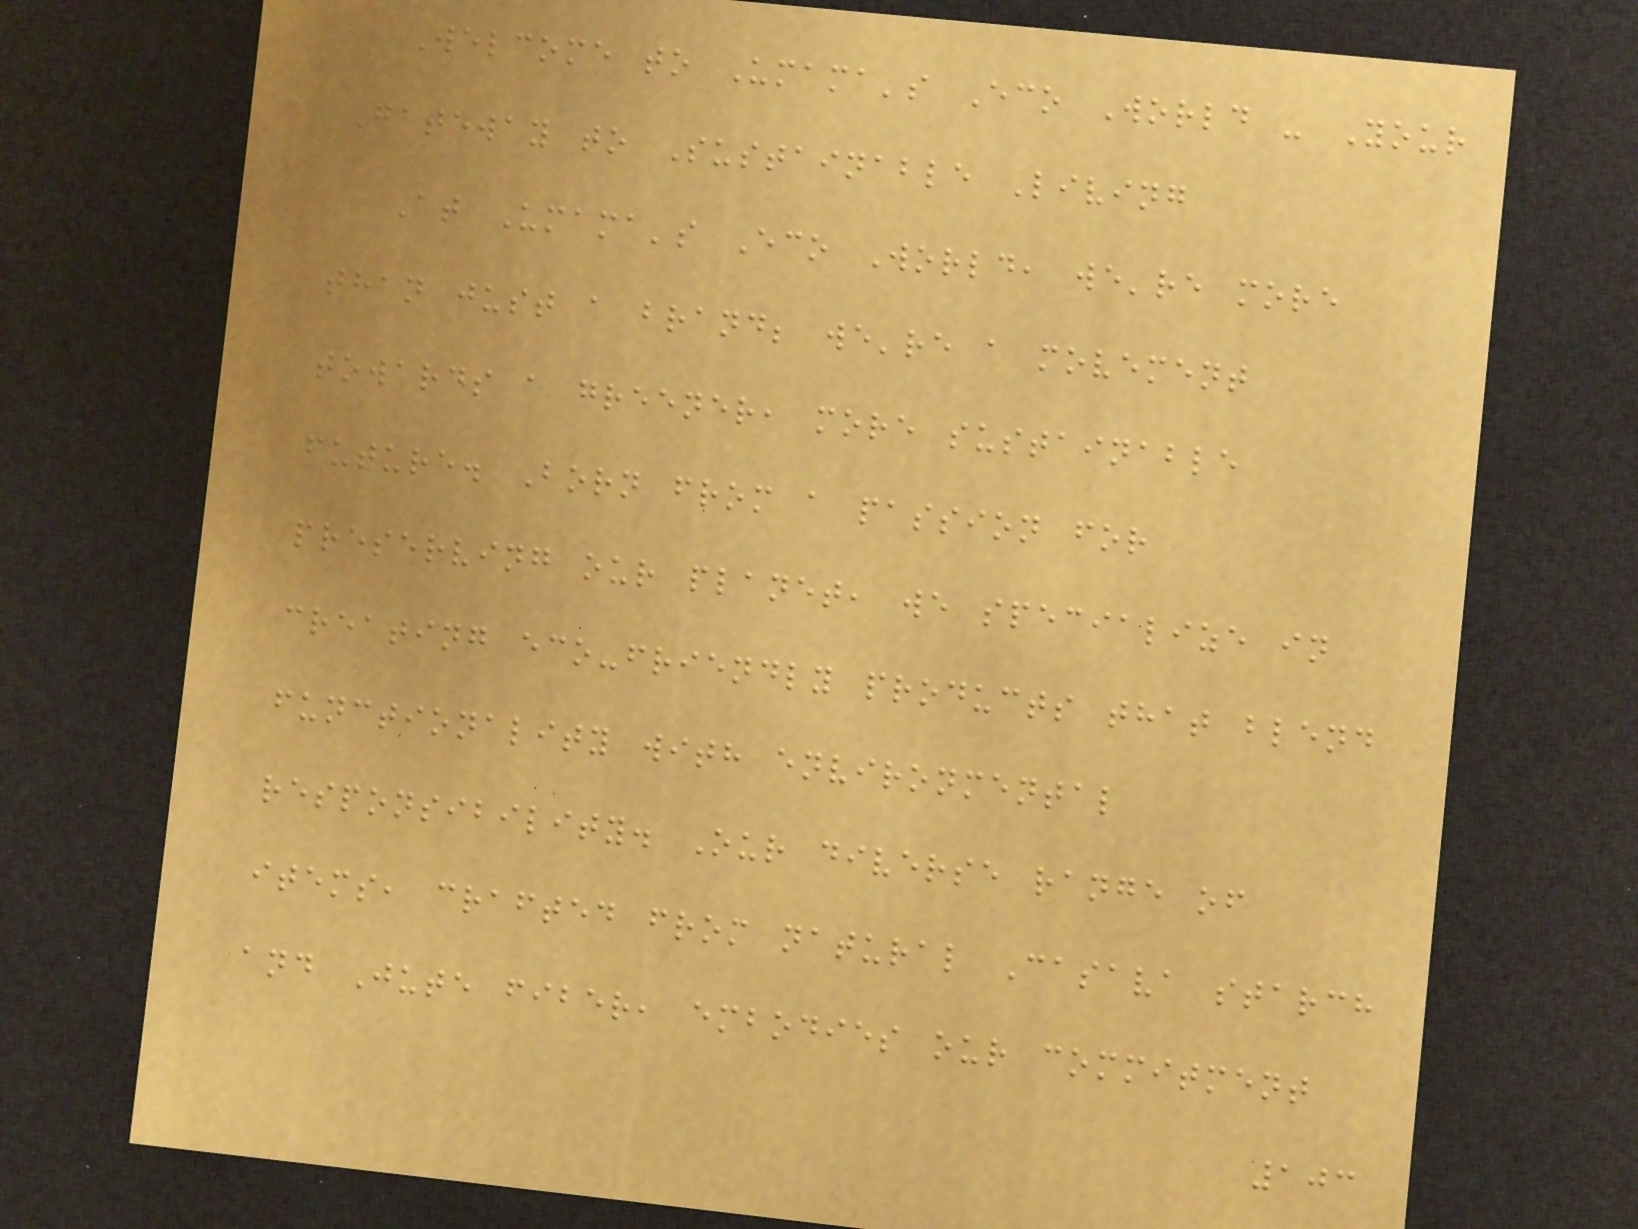Welcome to Umama's Eco World - Your
Gateway to Sustainable Living
At Umama's Eco World, we're more
than just a brand; we're a movement
towards a greener, more sustainable
future. Born from a passion for
preserving our planet, we specialize in
creating eco-friendly products that blend
functionality with environmental
responsibility. Our diverse range of
items, crafted from natural Casava starch
and Jute fiber, embodies our commitment
103
